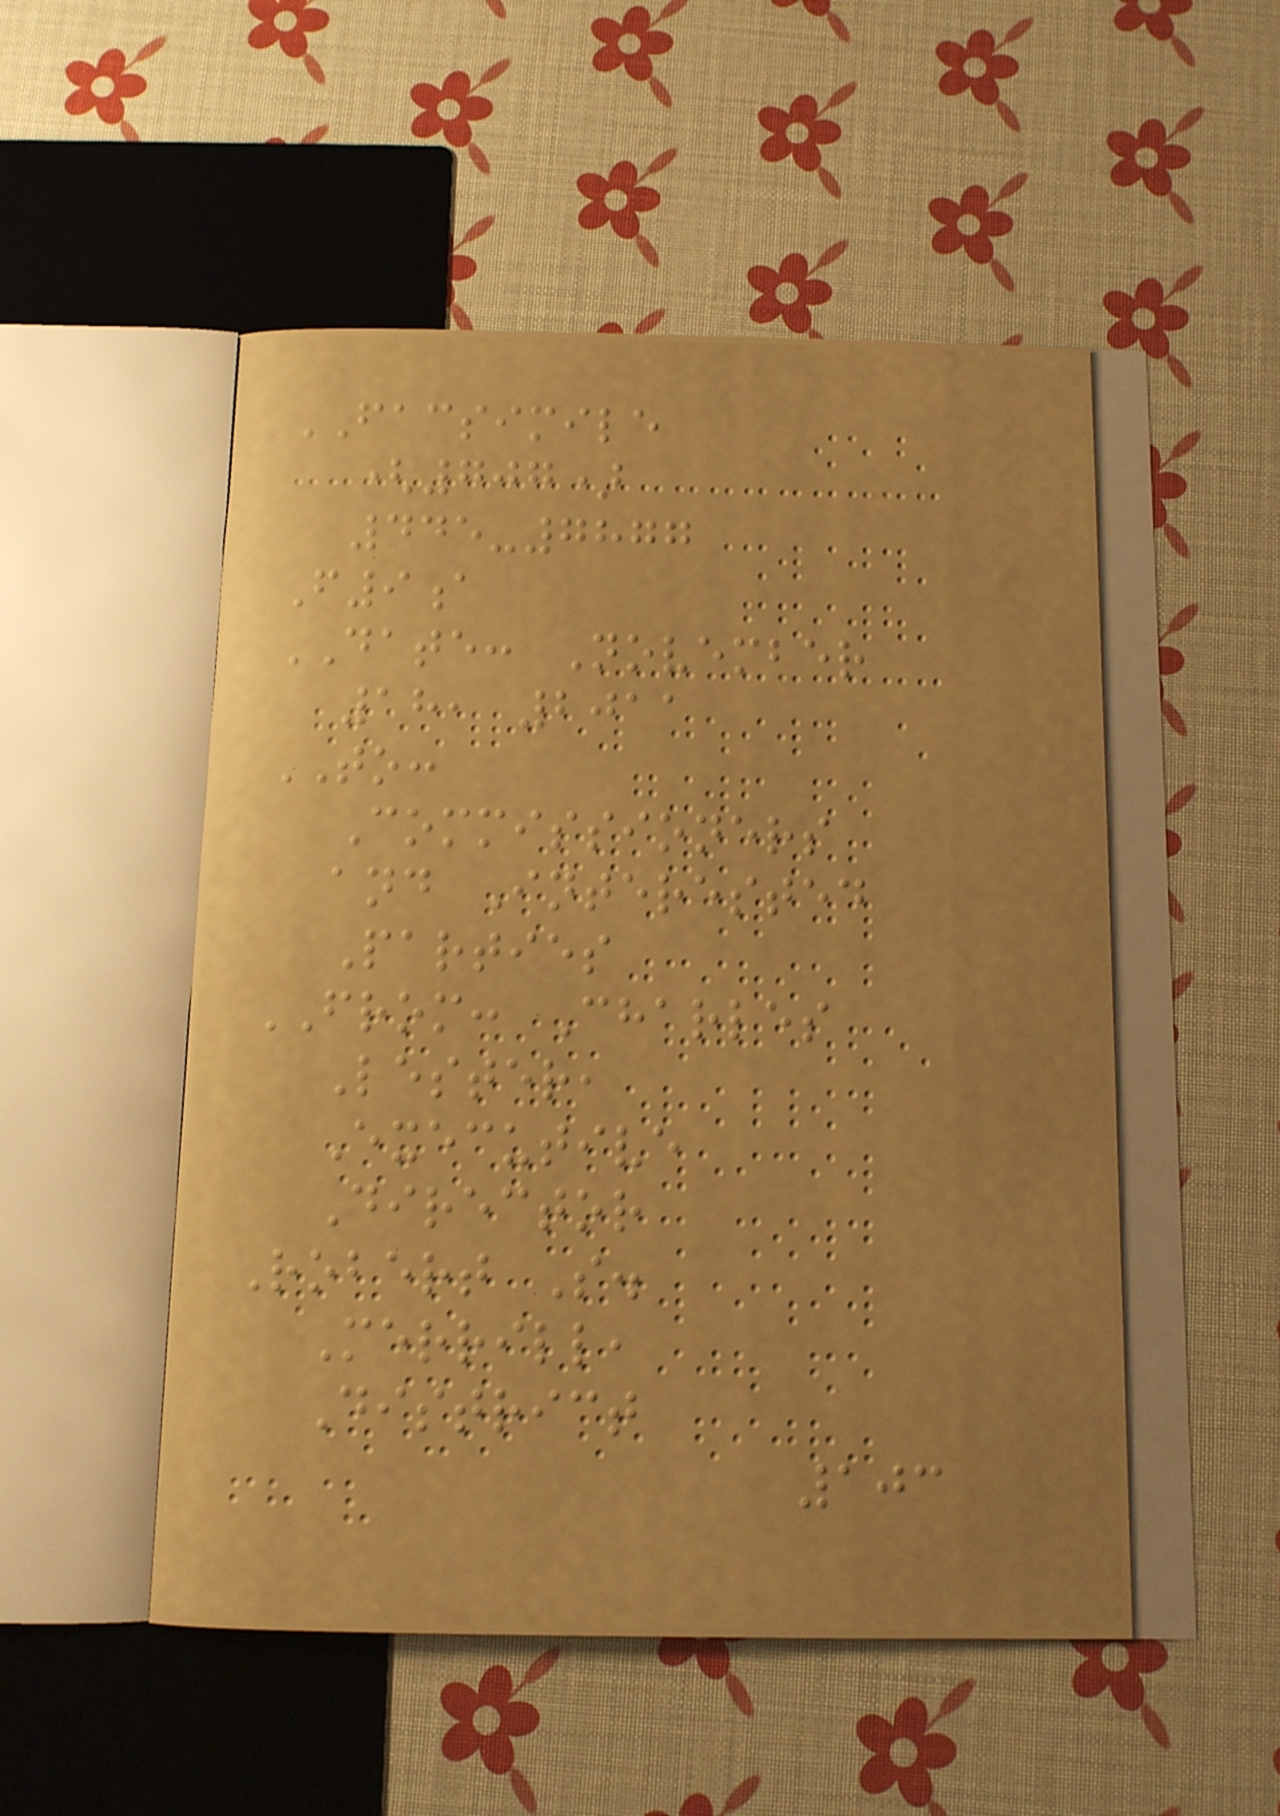FACSIMILE
(707)
445-7877
F9a
DATE: November
18, 2011
TO:
Commissioners
and Interested
Parties
FROM: Charles
Lester,
Executive
Director
Robert S.
Merrill,
District
103
